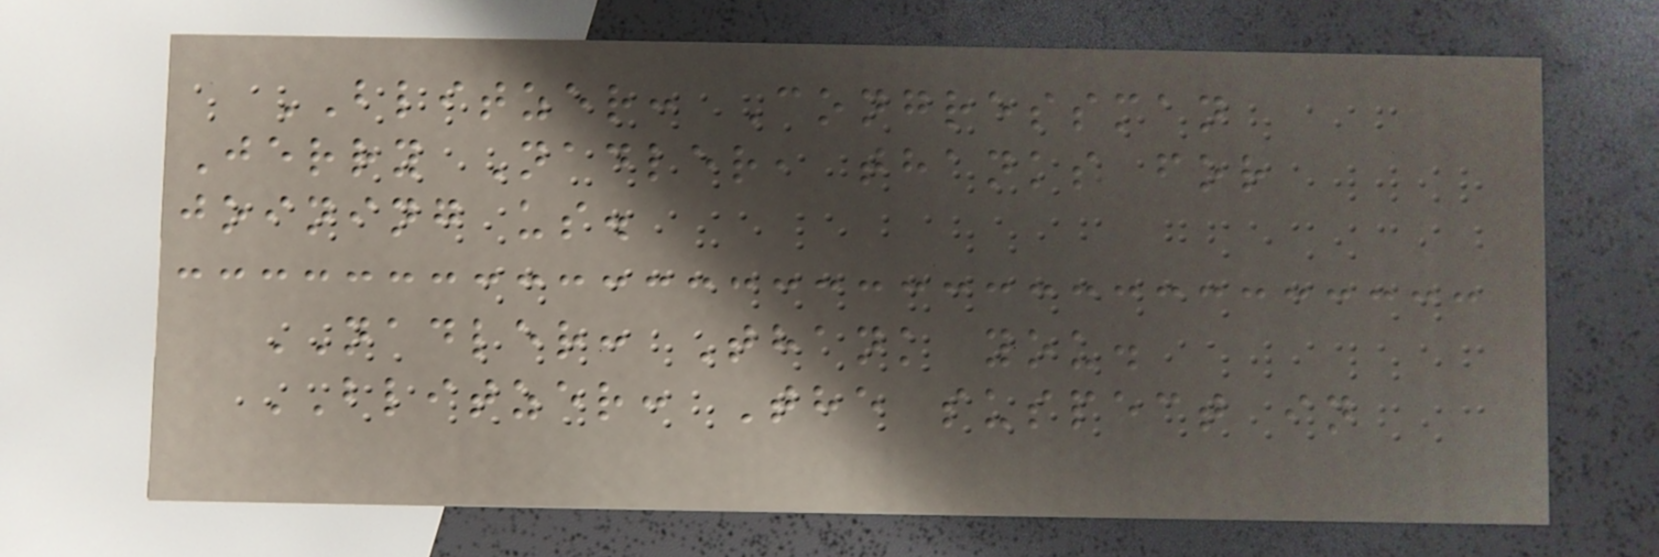BLITZER: Congressman
Jerry Nadler, thanks for
joining us.
NADLER: Thank you.
BLITZER: The suspect in
